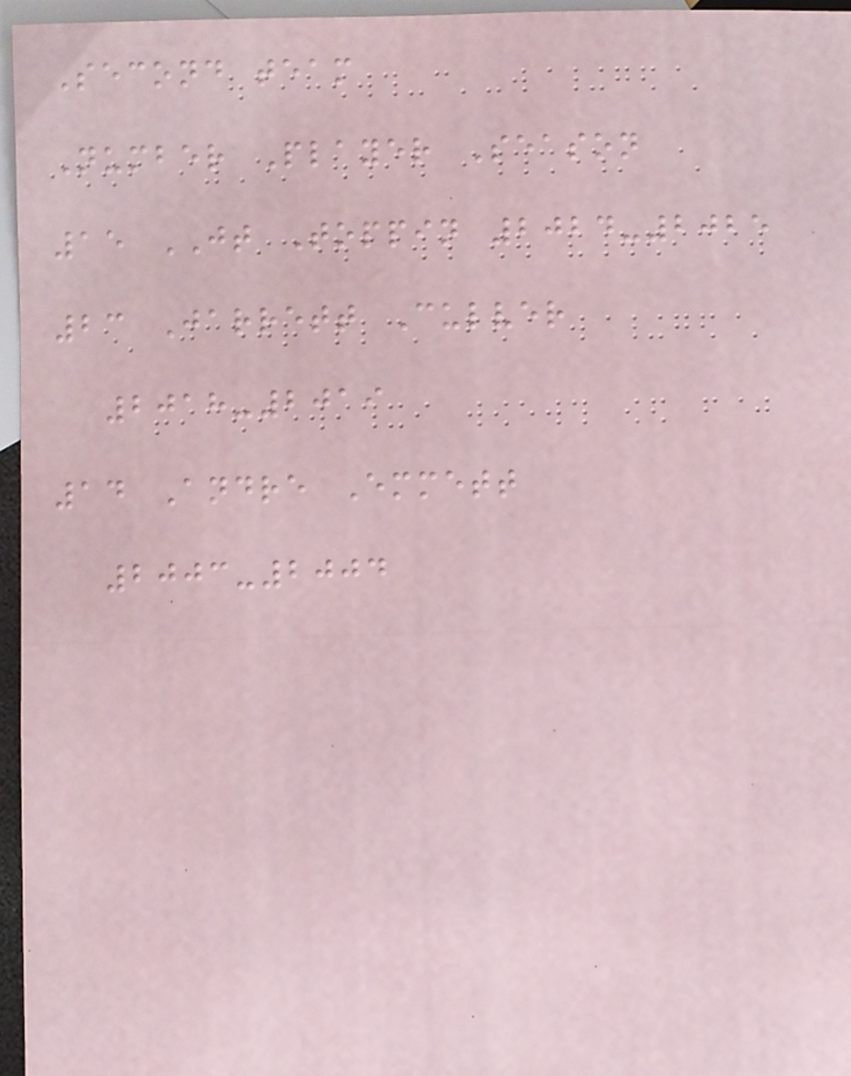Second team
Number Player Season
15 JT Toppin 2024-2025
23 Jarrett Culver
2018-2019
14 Andre Emmett
2003-2004
